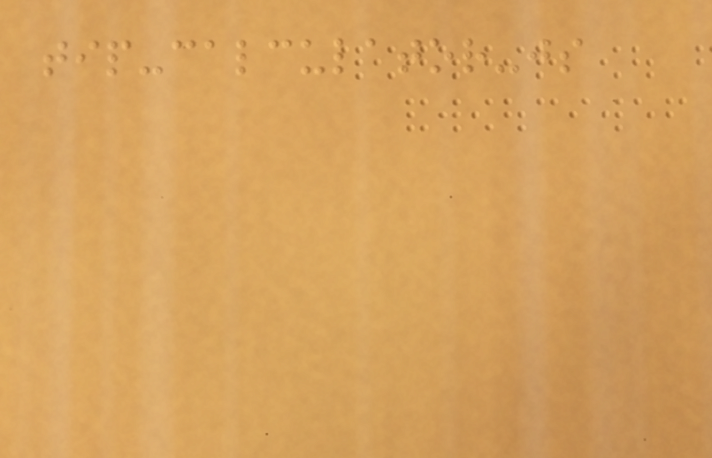tip-calculator-js
